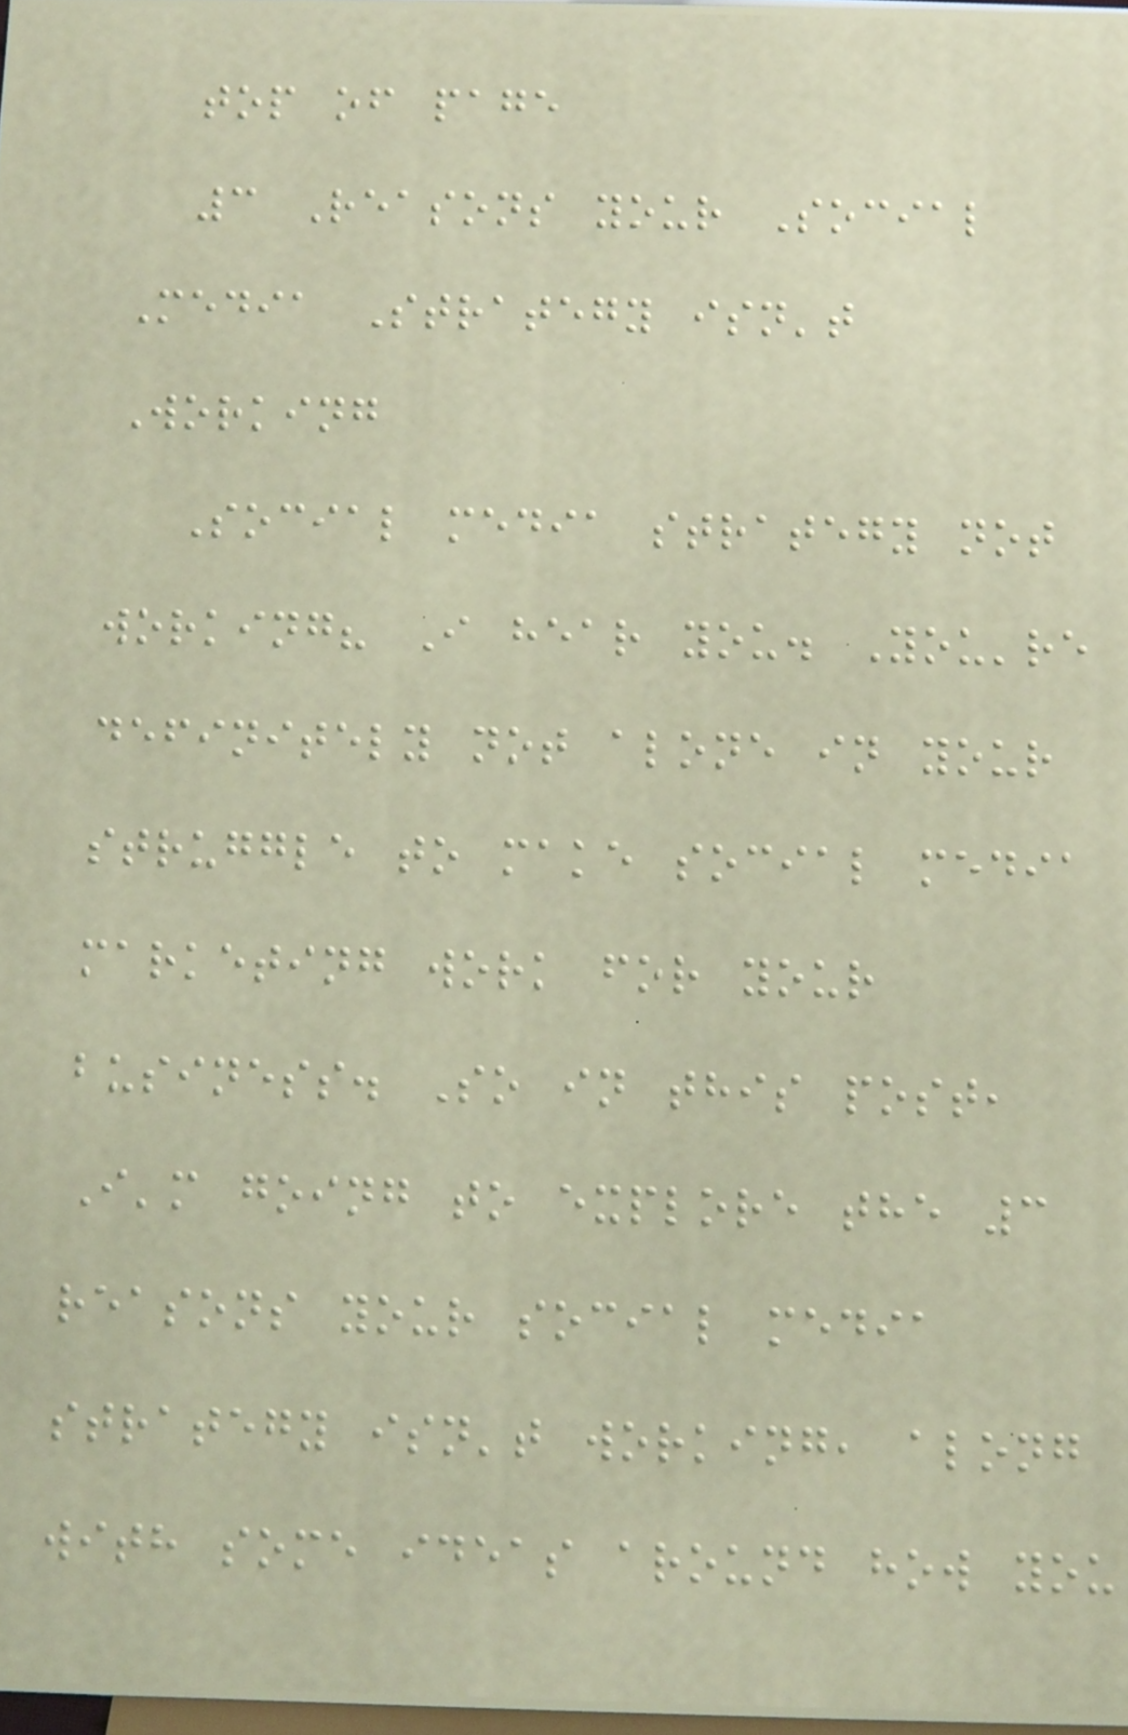top of page
3 Reasons your Social
Media Strategy isn't
Working
Social media strategy not
working? I hear you. You're
definitely not alone in your
struggle to make social media
marketing work for your
business. So in this post,
I'm going to explore the 3
reasons your social media
strategy isn't working, along
with some ideas around how you
